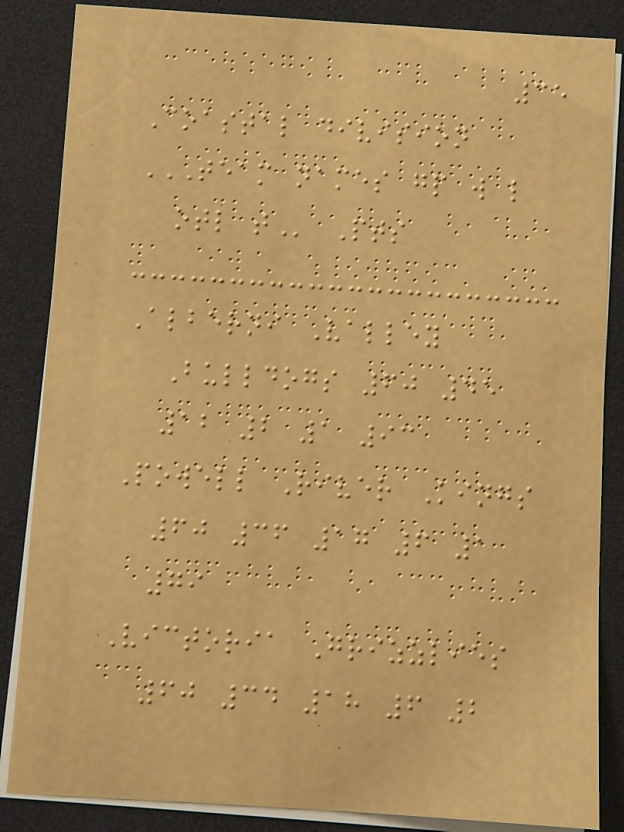35
Coastal division
TEAM NAMES GP W L
OTL T Pts
Alberni Valley
Bulldogs 60 45
12 2 1 93
Powell River Kings
60 36 17 6 1
79
Victoria Grizzlies
60 34 18 6 2
